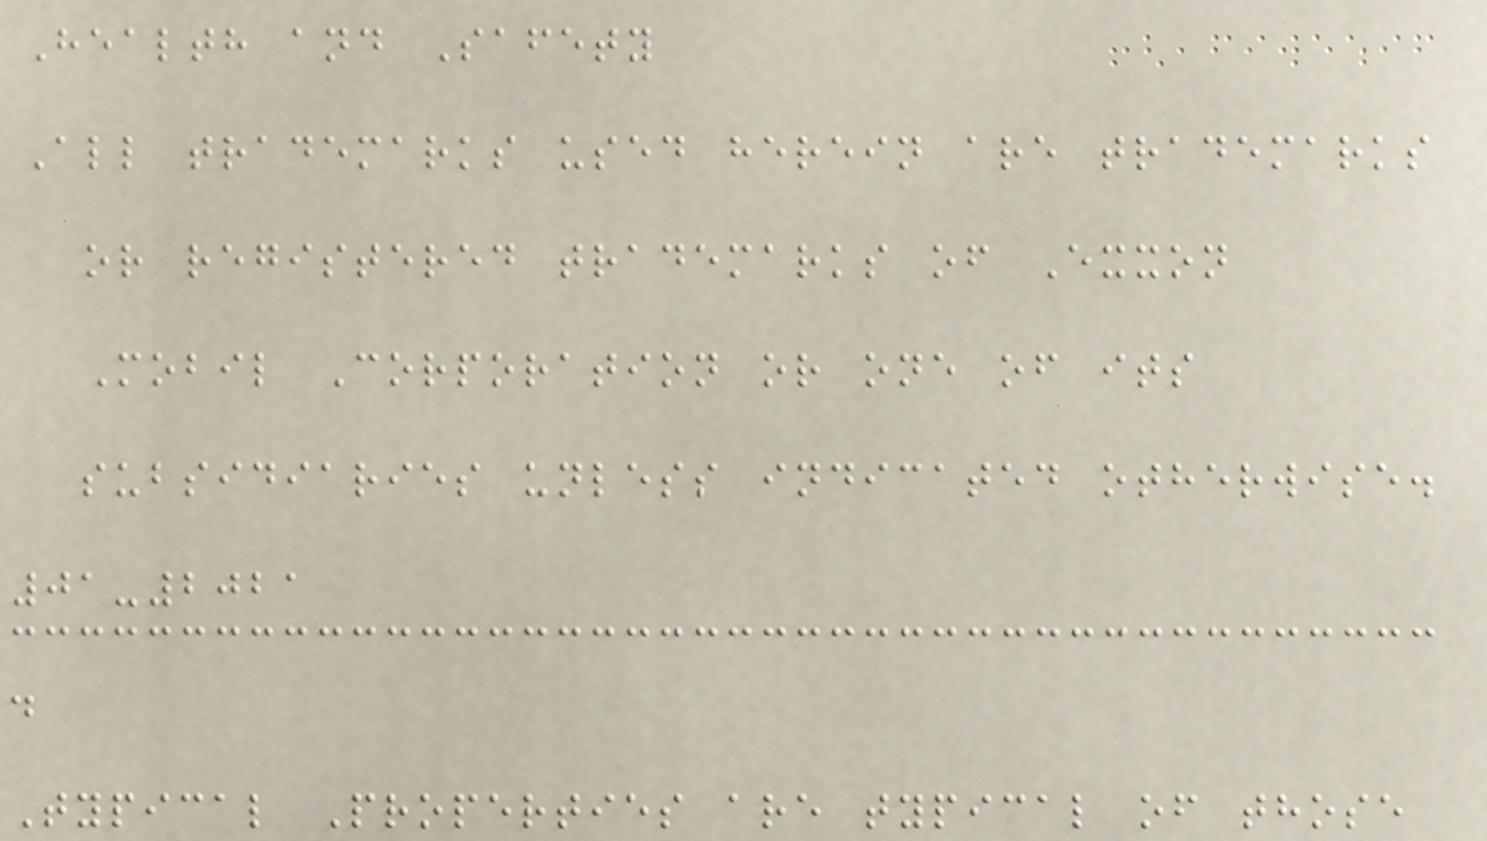Health and Safety
All trademarks used herein are trademarks
or registered trademarks of Exxon
Mobil Corporation or one of its
subsidiaries unless indicated otherwise.
01-2021
.
Typical Properties are typical of those
